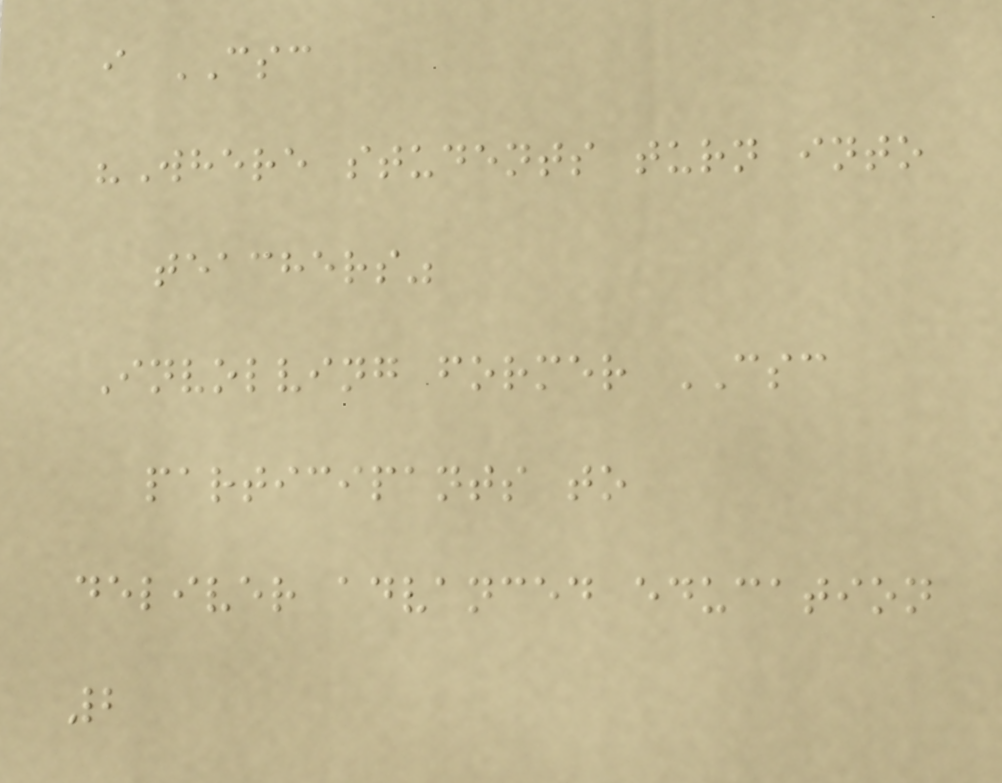i CSC
"Where students turn into
teachers"
Involving former CSC
participants to
deliver advanced education
2
